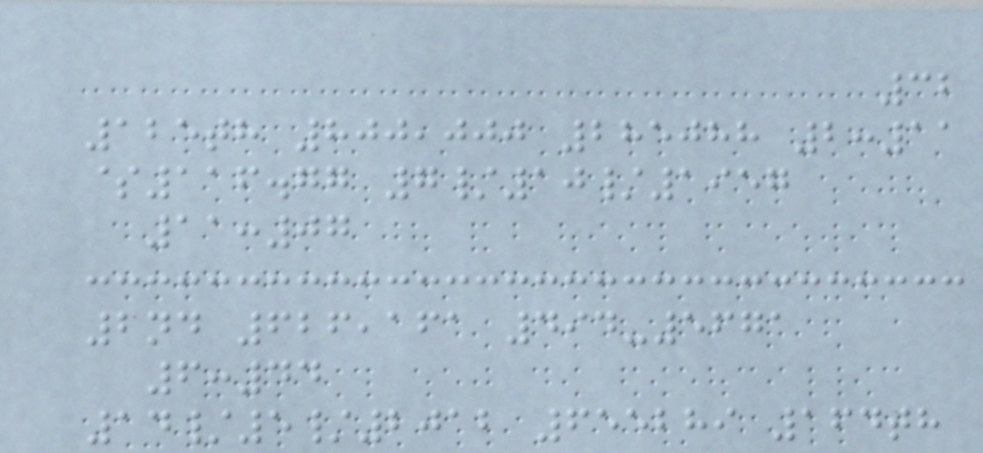32
125th 800,000 285088 2:11
$116.77 7/10/1957
11:07
2nd 626,161 494-5671
6:44
14/5/2012 655289 164th
